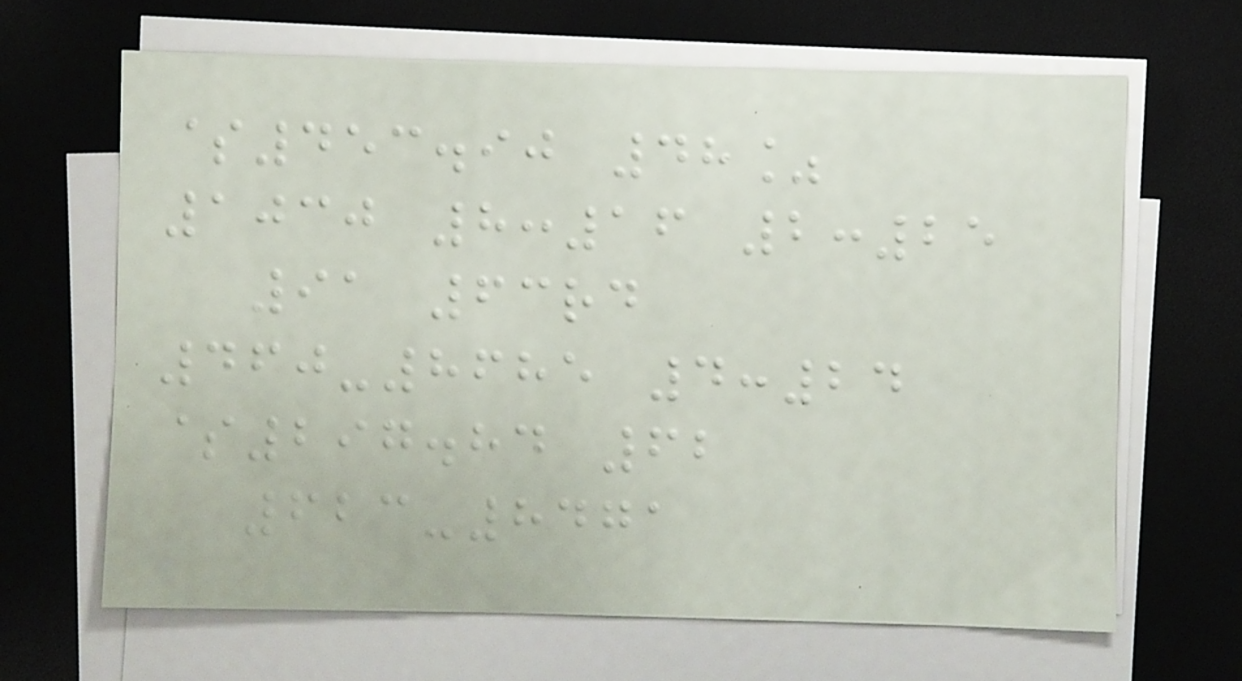$453.90 48%
1030 8:16 2:25
91 63rd
460-8685 4:24
$297.84 62
623-8471
